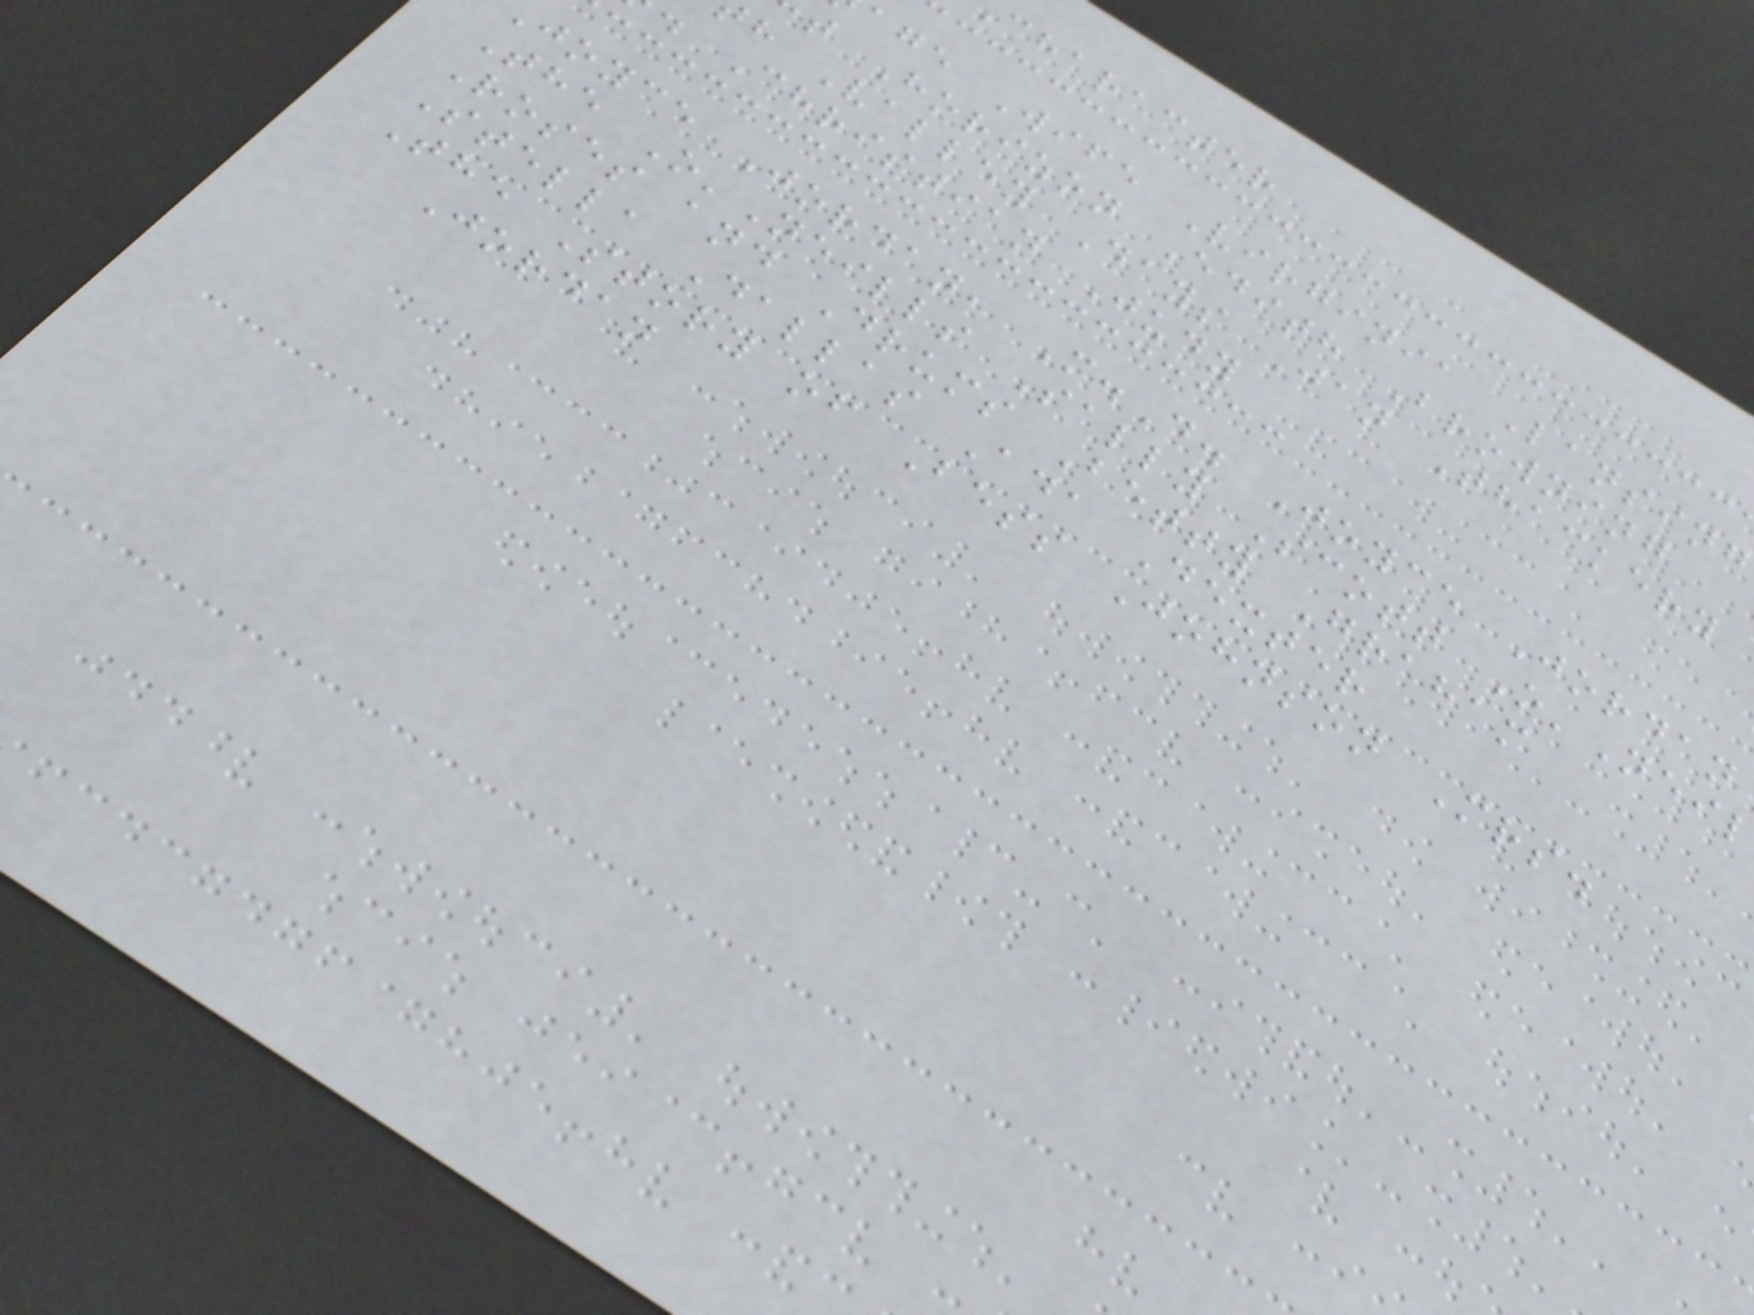character
age Wife Virginia Lansing
t Horizon Edith Browning
h Valley Days Jan Thackery
. Christian Judy
joyce Jordan, M.D. Joyce Jordan
The O'Neills Sally Scott O'Nei
Roses and Drums Betty Graham
Stella Dallas Ada Dexter
The Story of Bess Johnson Mrs.
Jordan
